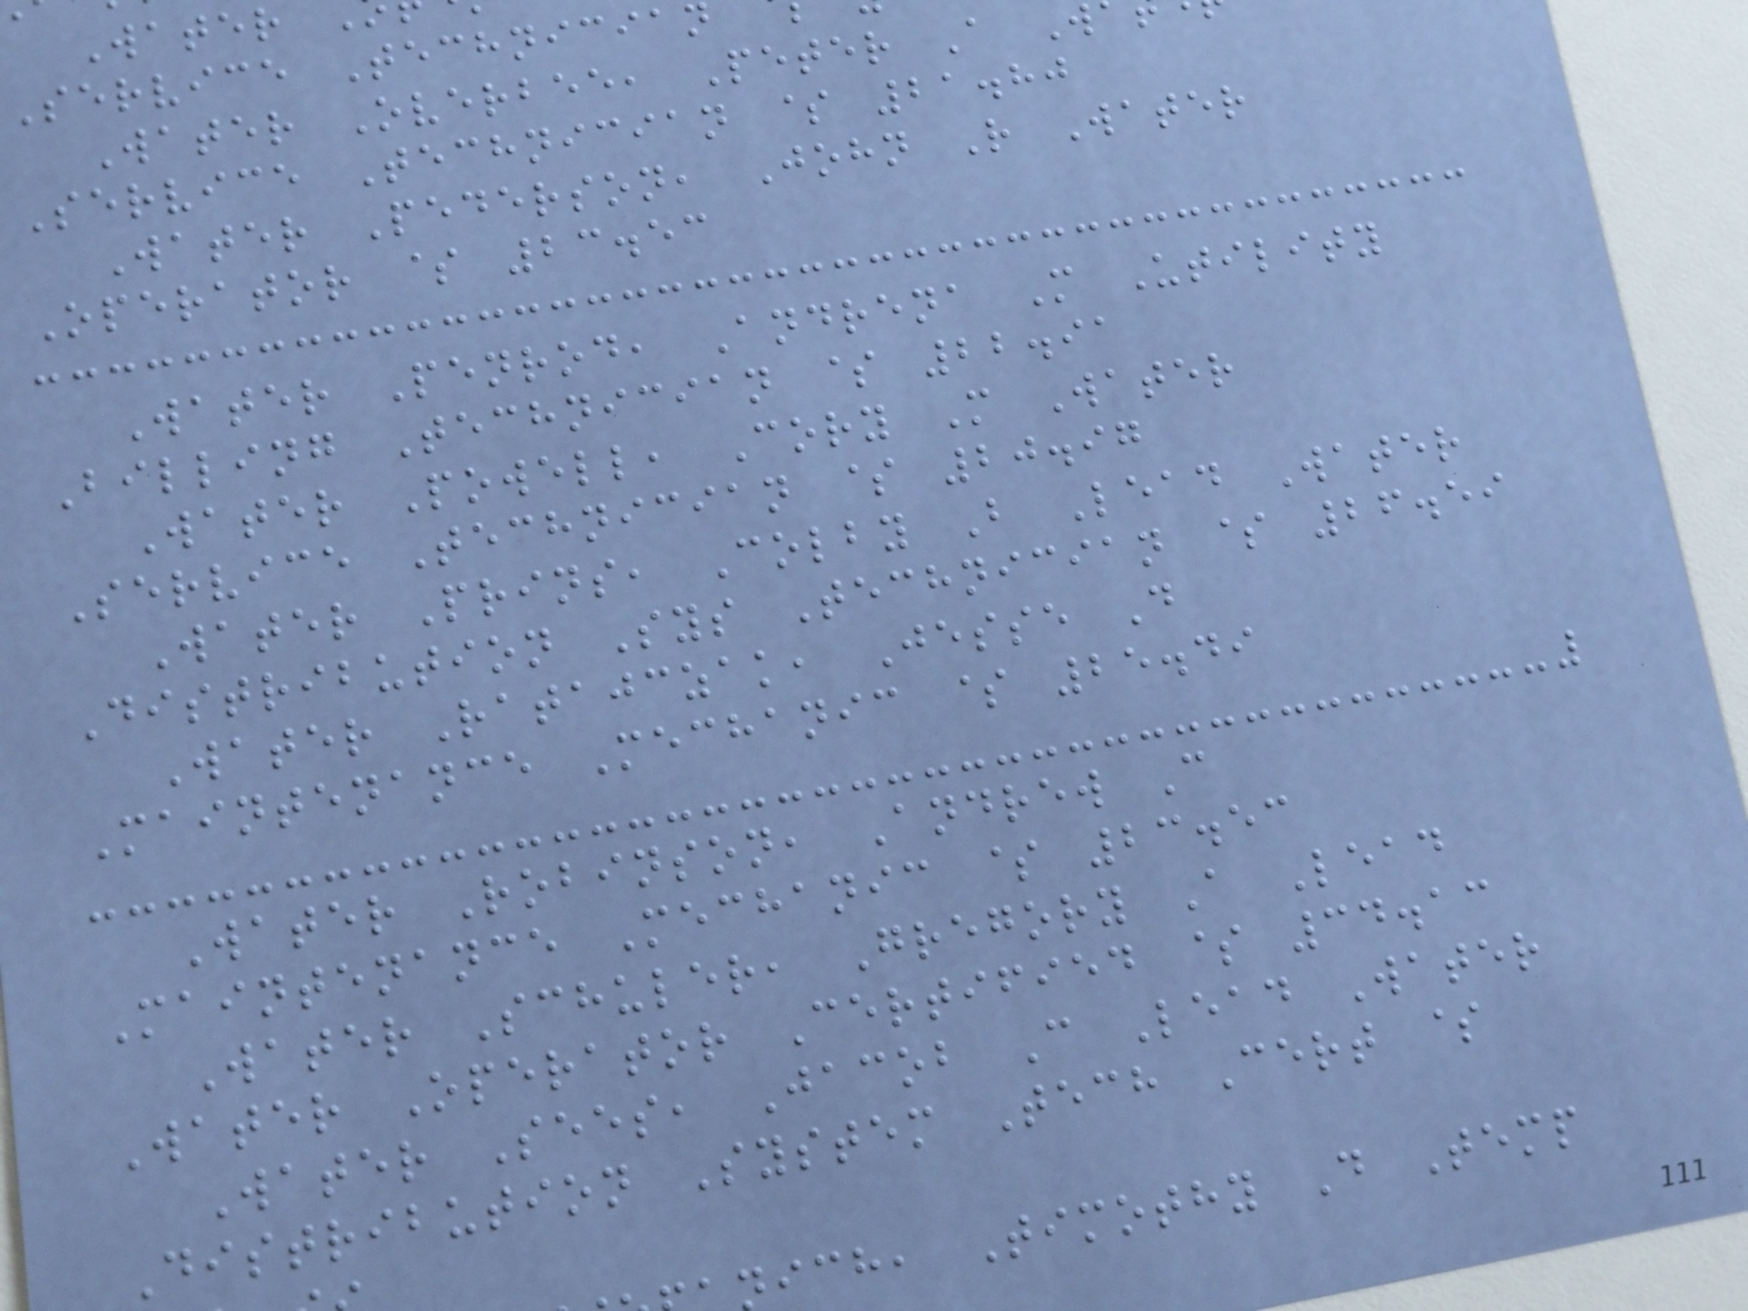Service Technician
Water Overbee, Peter A W
Service Technician $ 21.80
Water Pederson, John R Water
Operator $ 23.53
Water Penrod, Andrena M Utility
Billing Technician $ 22.91
Water Powell, Cory M Water
Service Technician $ 20.97
Water Prins, Colby B Lead Water
Distribution Sys Technician $ 26.59
Water Ratajczak, Jesse D
Maintenance Mechanic $ 25.49
Water Robinson, Andrew C
Maintenance Mechanic $ 23.53
Water Schuler, Gregory A Lead
Water Operator Certified $ 34.13
Water Sees, Jacob C Lead Water
Distribution System Tech Cert $
ich, Timothy D Temp
